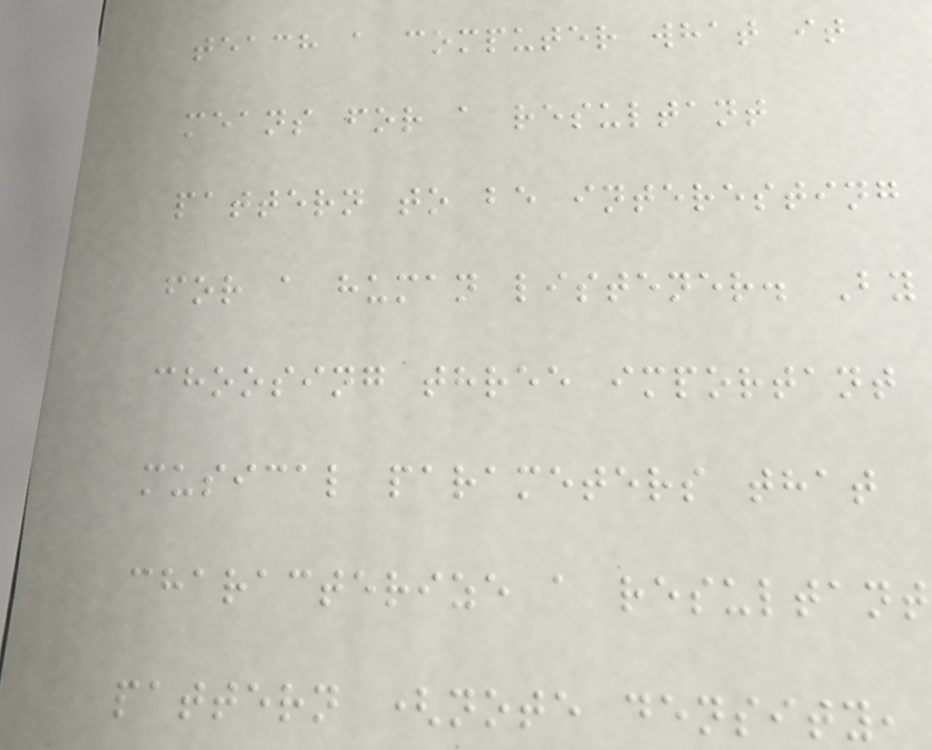teach a computer what it
means for a resultant
pattern to be interesting
for a human listener. By
choosing three important
musical parameters that
characterize a resultant
pattern (note density,
